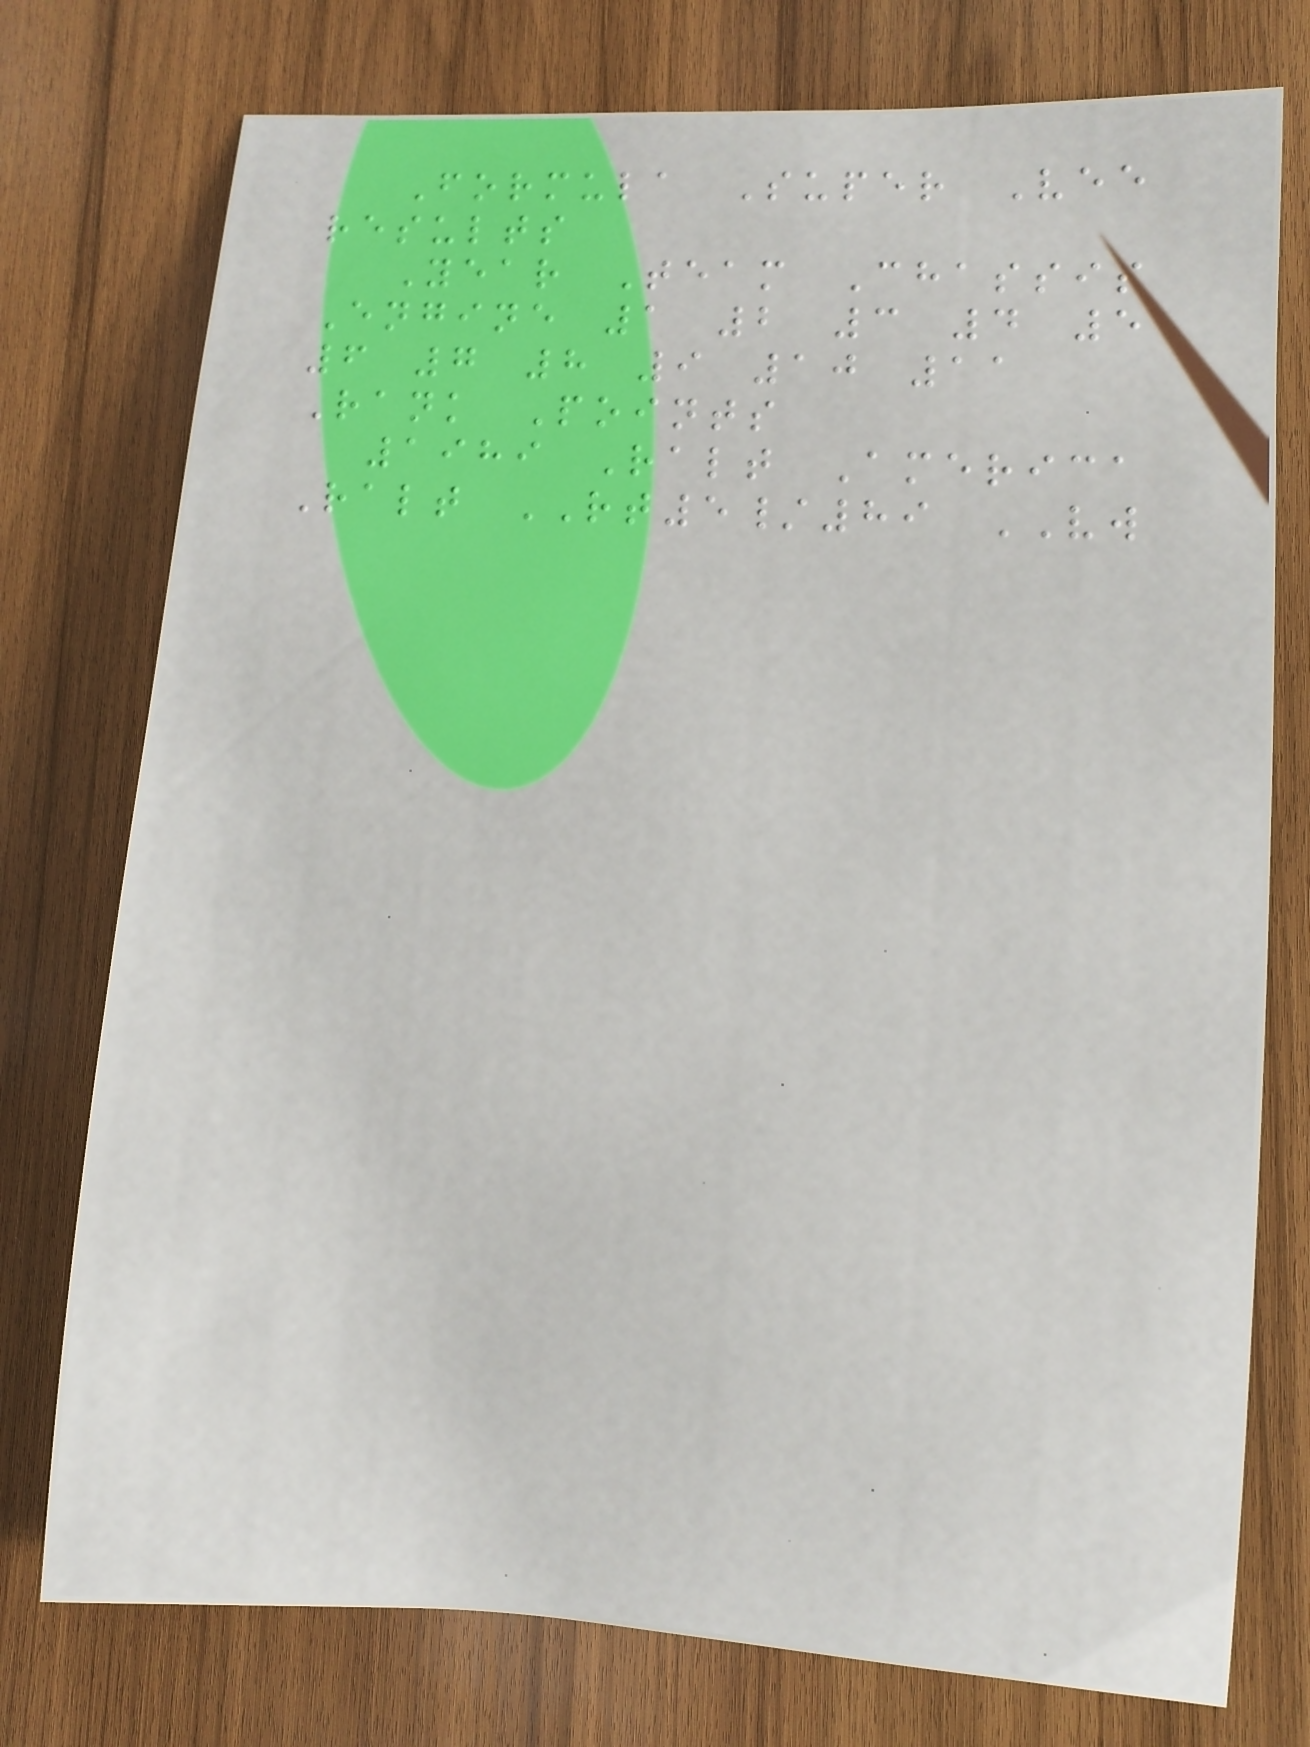Formula Super Vee
results
Year Team Chassis
Engine 1 2 3 4 5
6 7 8 9 10 11
Rank Points
1989 Ralt America
Ralt RT5/89 VW
